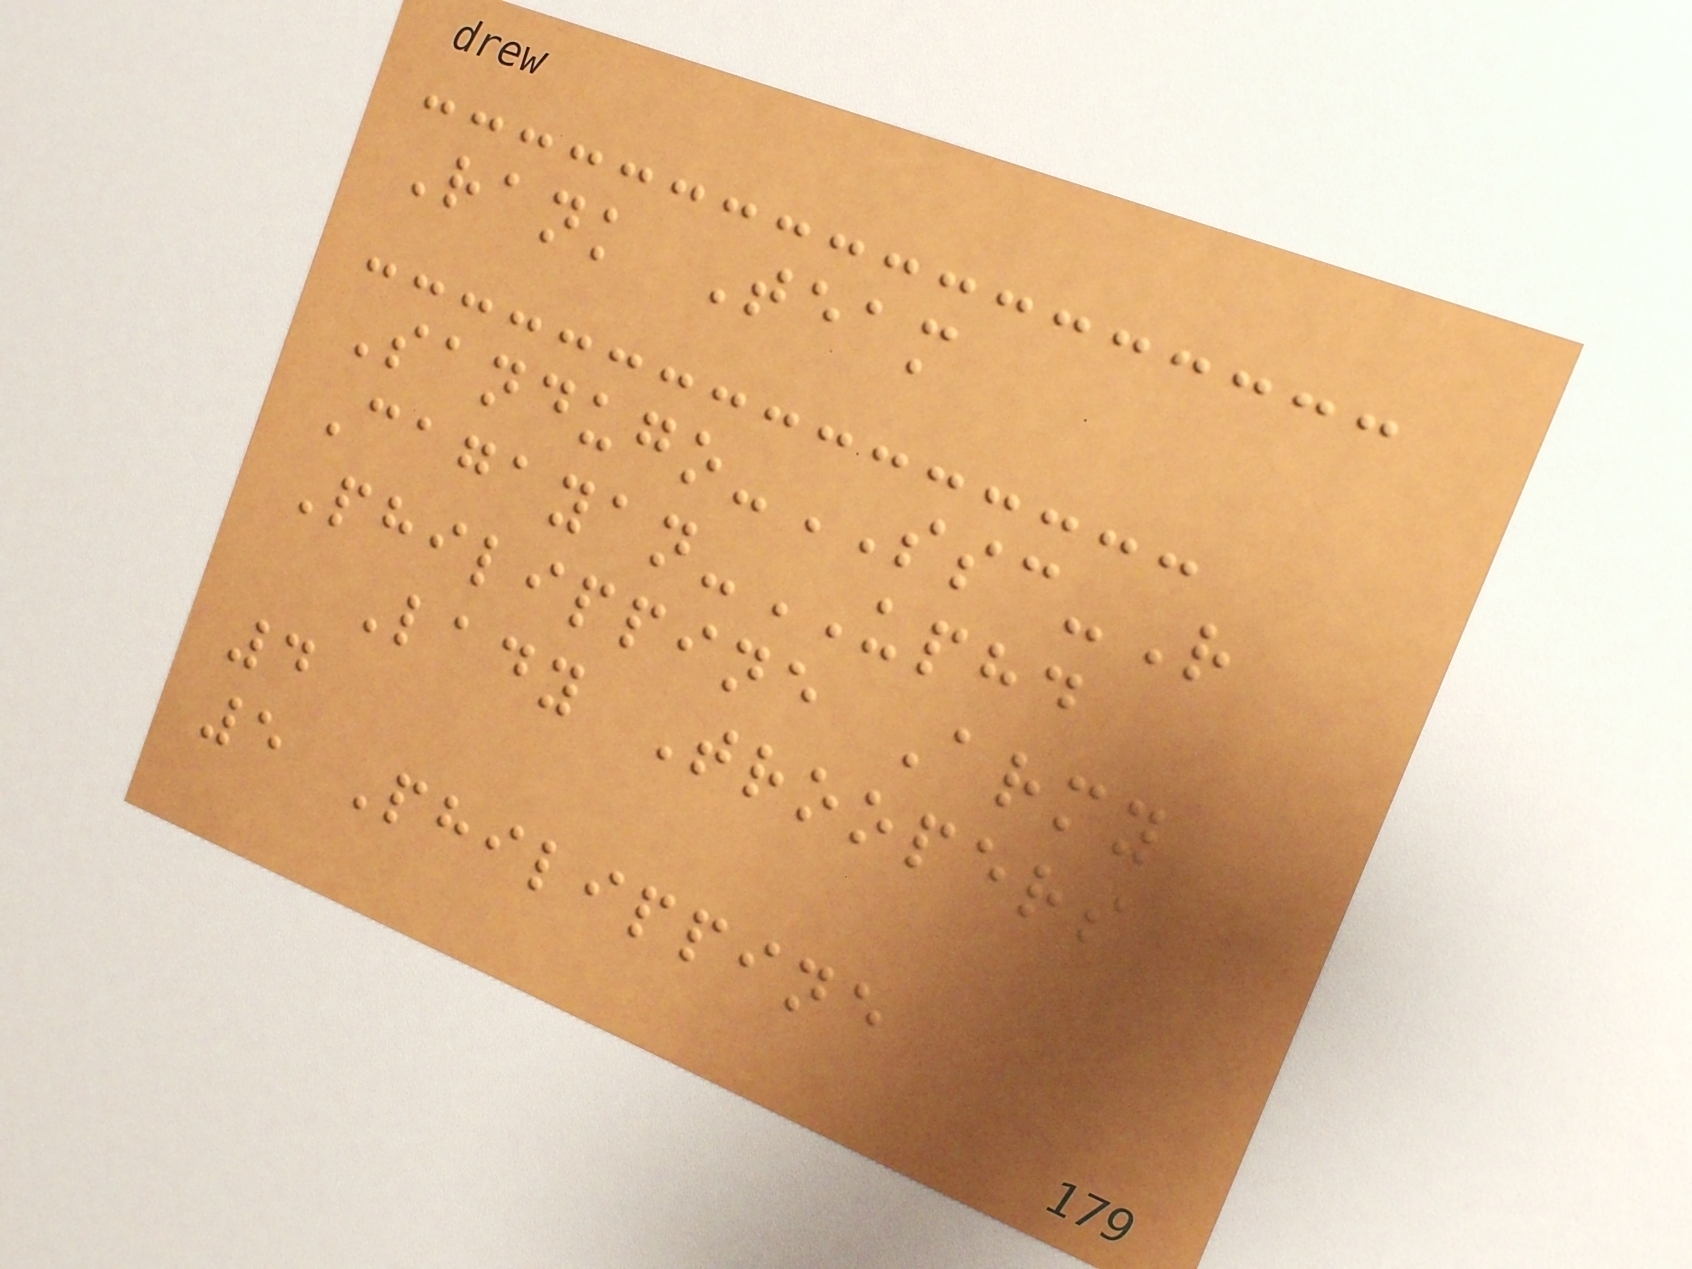Rank Team
Sandugo-SSC-R
Cagayan-UPHD
Philippine Army
Lady Troopers
4
5 Philippine
